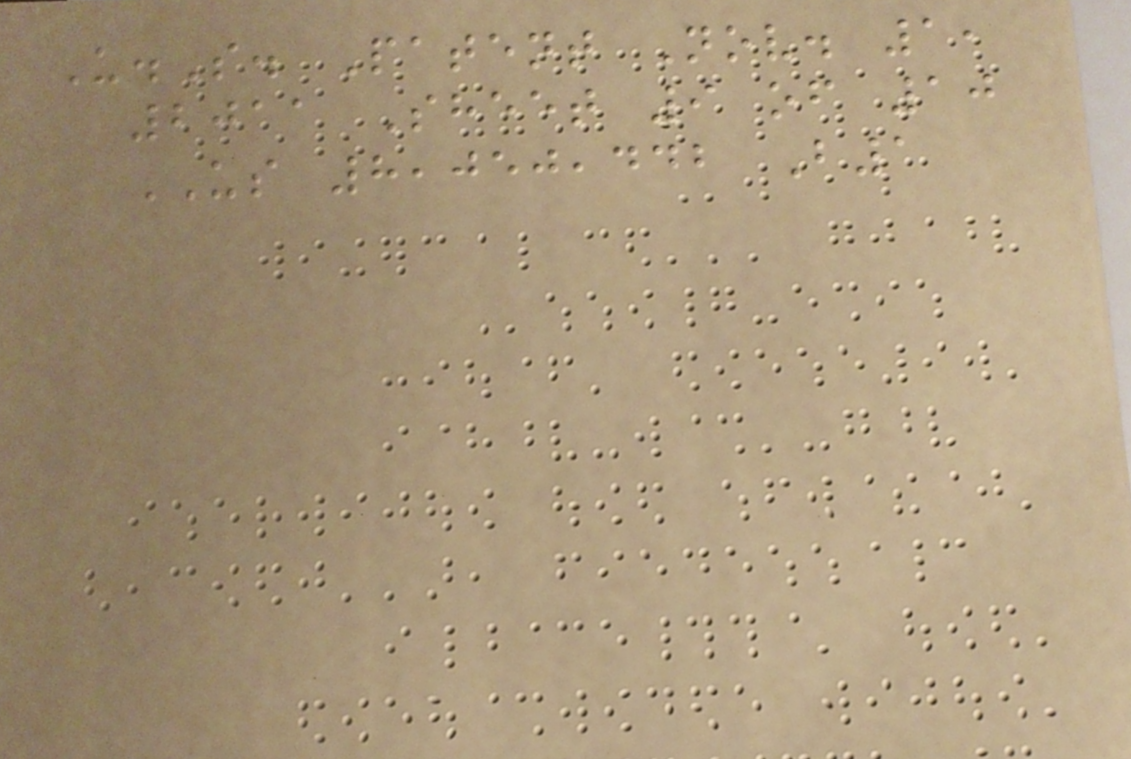U.S. Patent Nov. 1,
2011 Sheet 9 of 10
US 8,050,442 B1
